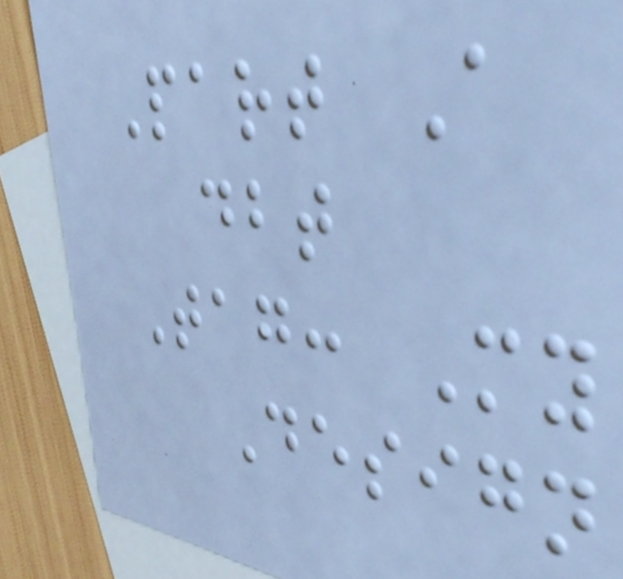Part A
dbt
Tag: My
Design
